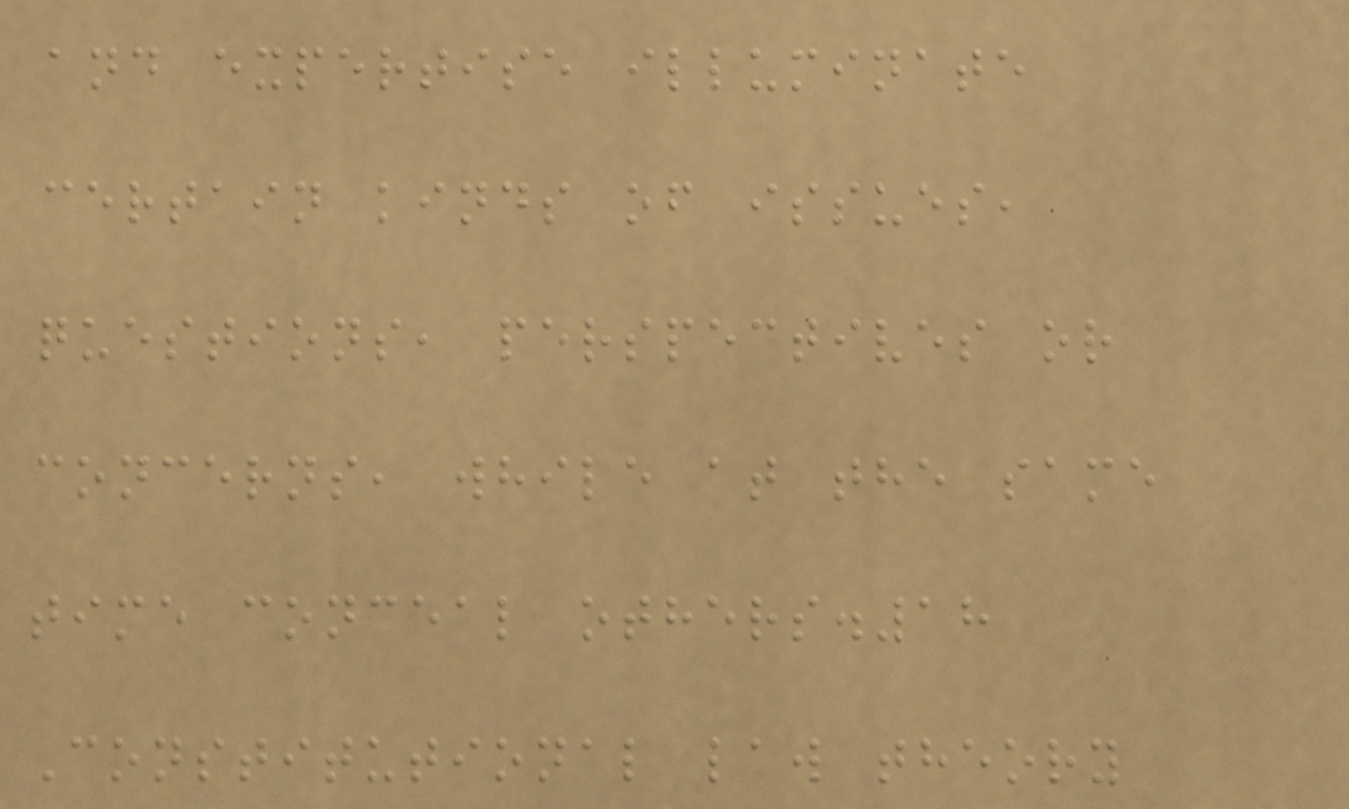and expertise illuminate
certain kinds of issues,
questions, perspectives or
concerns, while at the same
time conceal others.18
Constitutional law theory
